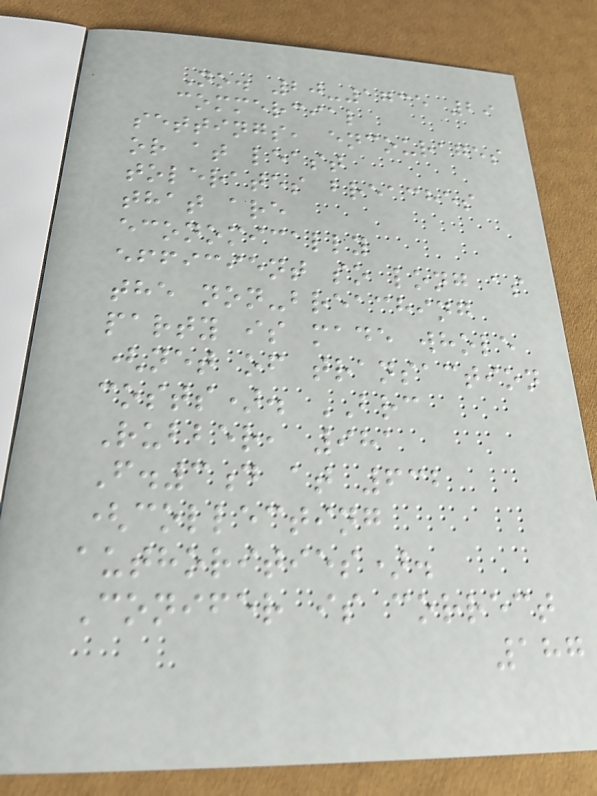No. 20-1735 29
commercial
settings, encourages
or at least
tolerates breaches
that are
economically
efficient so long as
the non-breaching
party is made whole
(net of transaction
costs). BRC
Rubber, 981
F.3d at 632
(collecting
authorities).
Conifer is correct
187
